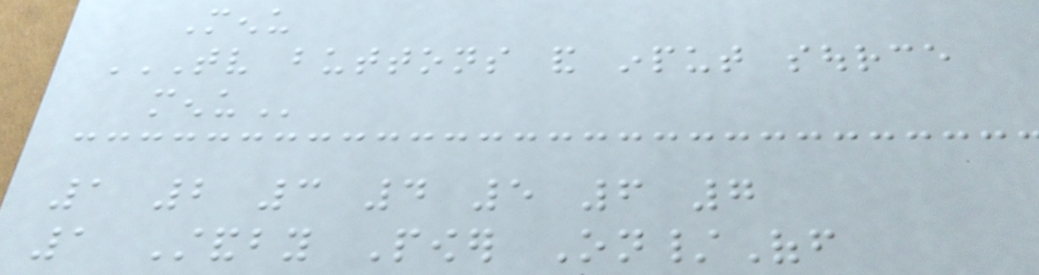Menu
TV BUTTONS AND INPUT SOURCE
MENU
1 2 3 4 5 6 7
1 Standby Power On/Off
